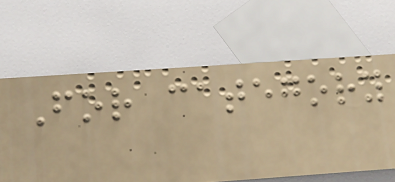For category
